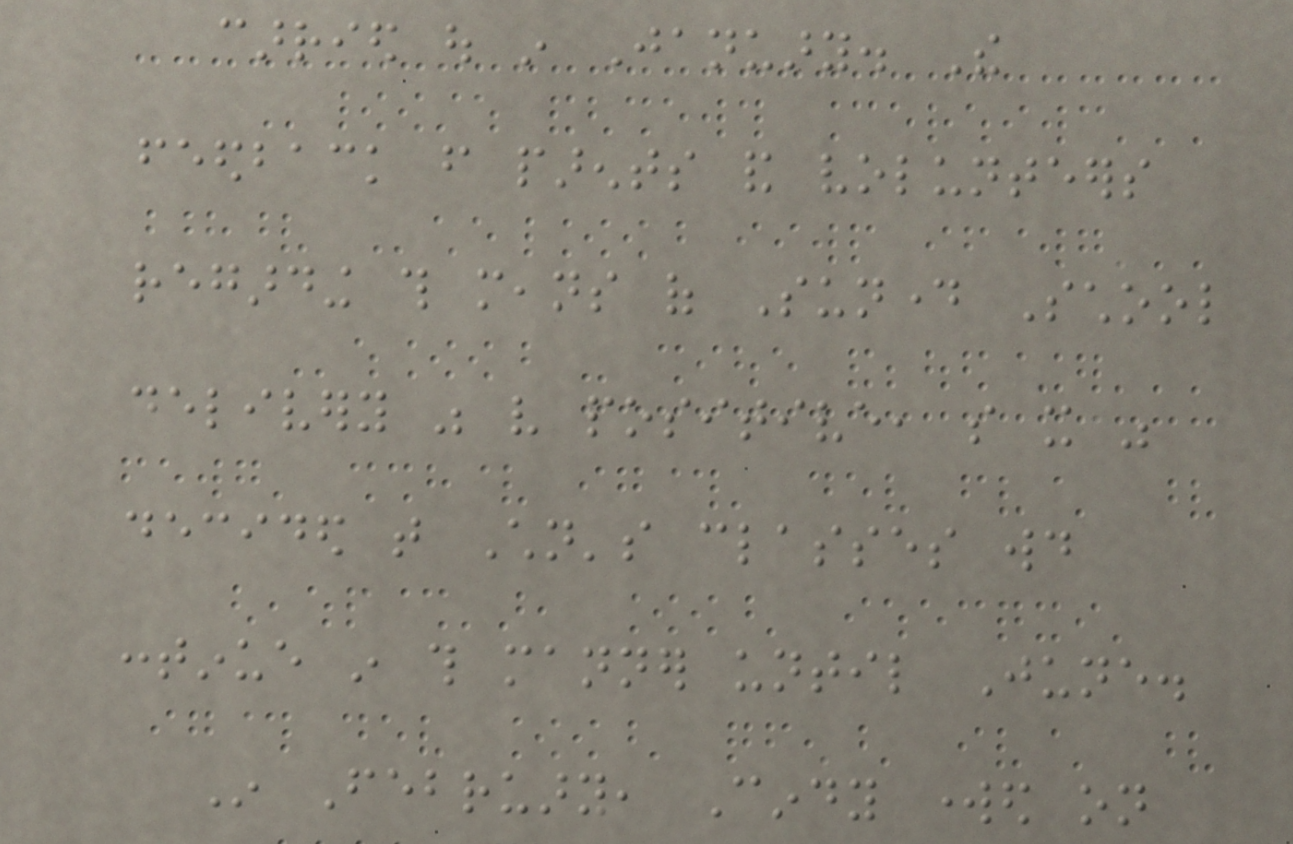carried out in January. The
feedback from parents and volunteers
regarding this means of Sunday School
delivery was very positive, so it was
decided that Children's classes would
continue in this manner until June.
In February, Cindy worked on
